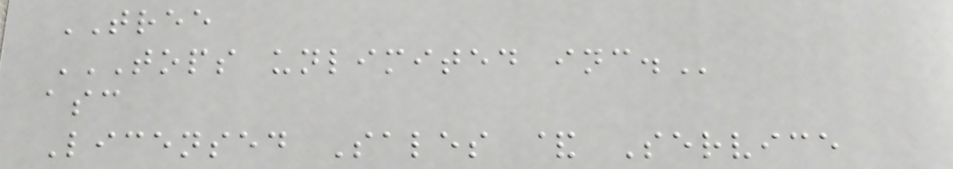TREE
TOPS UNLIMITED INC.
asc
Licensed Sales & Service
